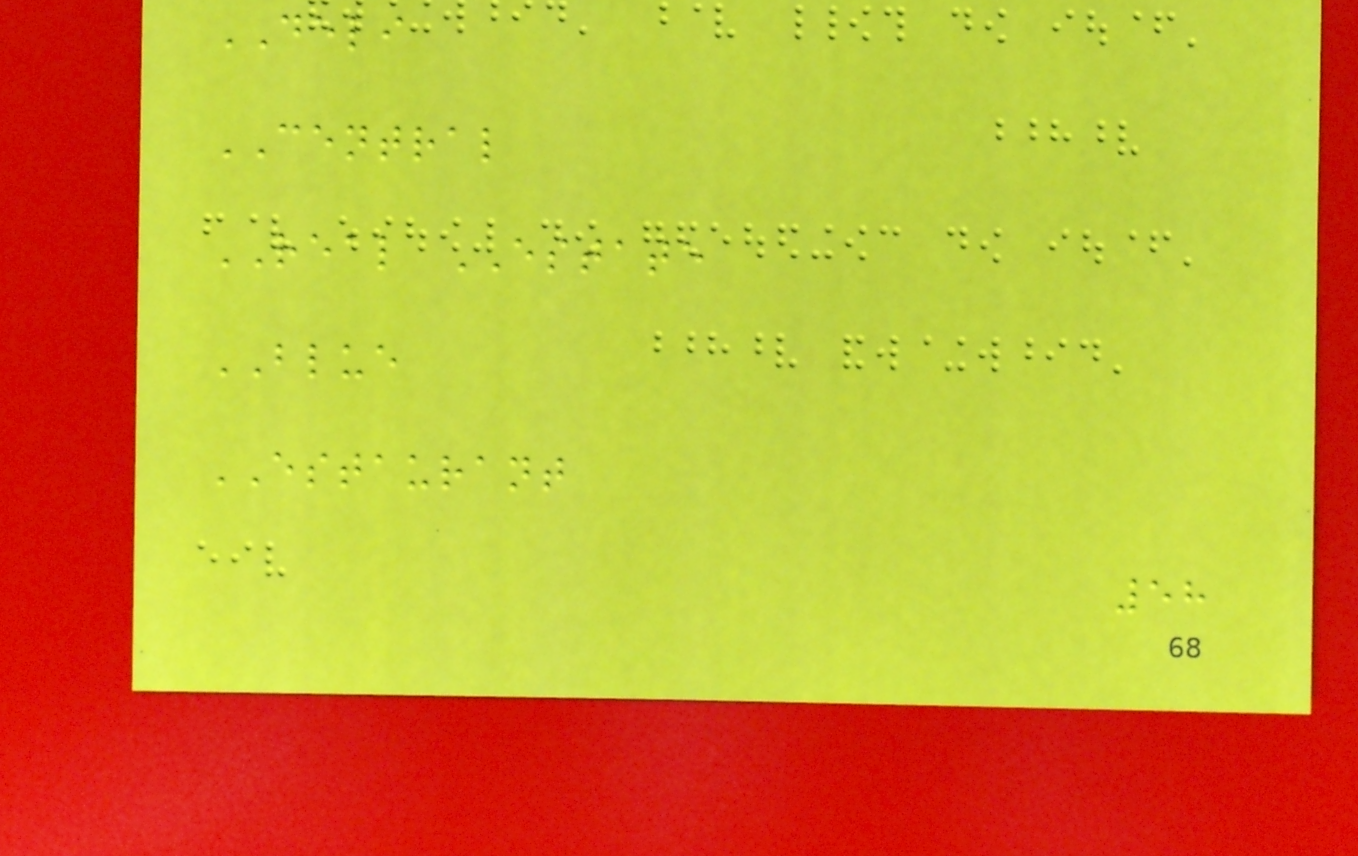DELI
CENTRAL
REAL ESTATE
BLUE
ESTAURANT
58
